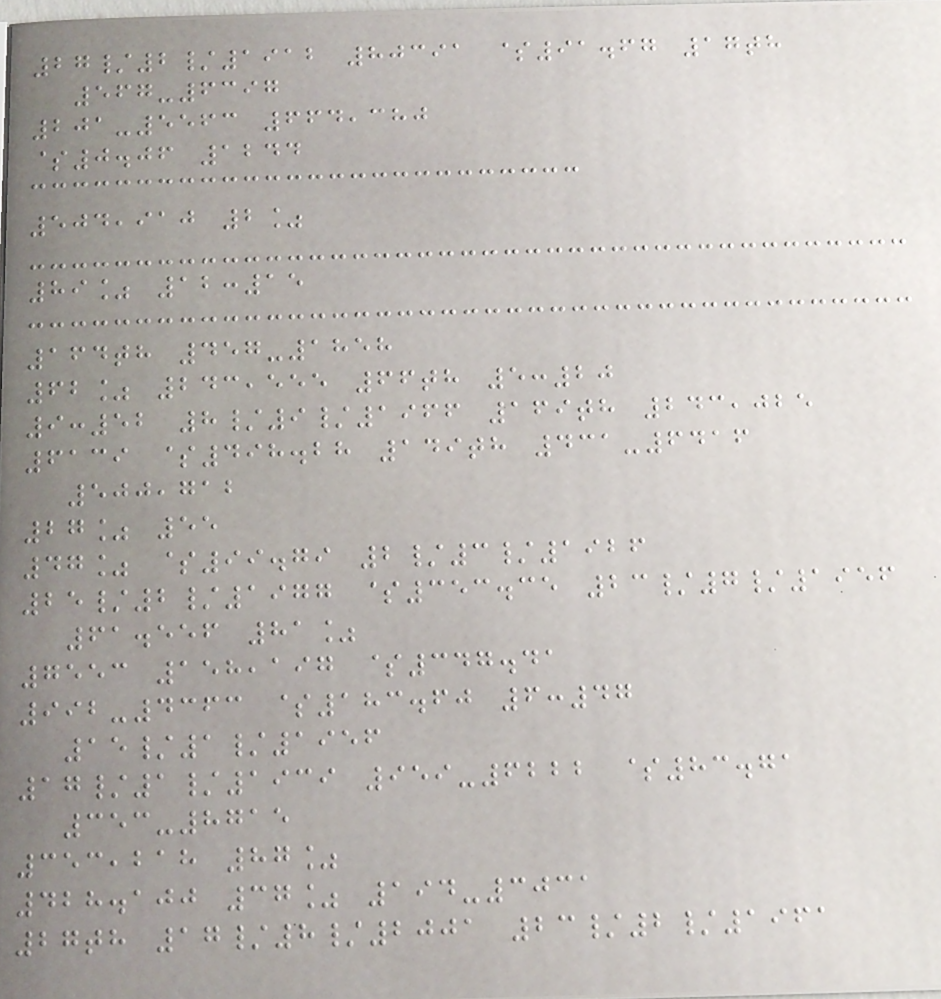27/2/1912 80391 $91.67 17th
567-6397
201-5563 664,380
$0.06 1244
504,910 2%
89% 12:15
164th 457-1858
62% 243,555 66th 5:20
9:52 8/9/1966 169th 243,025
6139 $498.28 149th 431-6416
500,712
27% 55
47% $99.79 2/3/1926
25/2/1977 $353.35 23/7/1956
61.556 81%
7553 158,197 $347.41
992-4363 $183.60 6:47
15/1/1956
17/1/1939 959-6222 $83.71
353-8715
353,218 87%
428.100 37% 194-3031
27th 17/8/2001 23/2/1961
